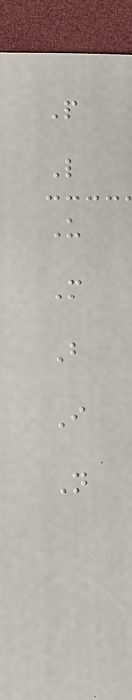P
L
U
M
B
I
N
